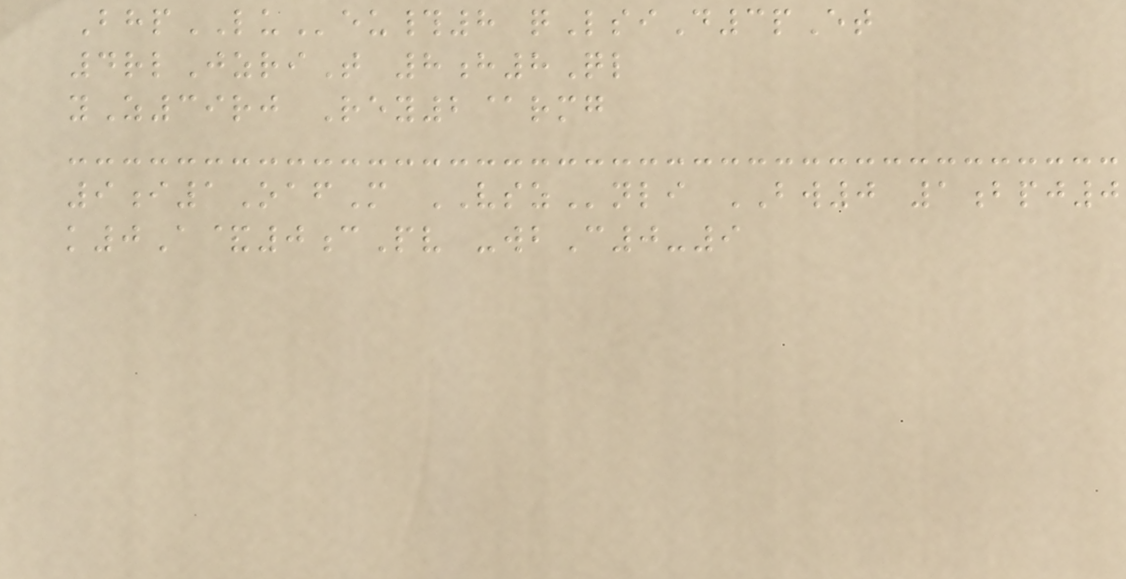BhpLUeu#8 qLsiD3pEt
4rlJzriT 8h8Ql
yZ39rj Rey2@rmg
9i1OafM VSZnli BW0 1bpj0
k0A&0cPv -wbC0-9
